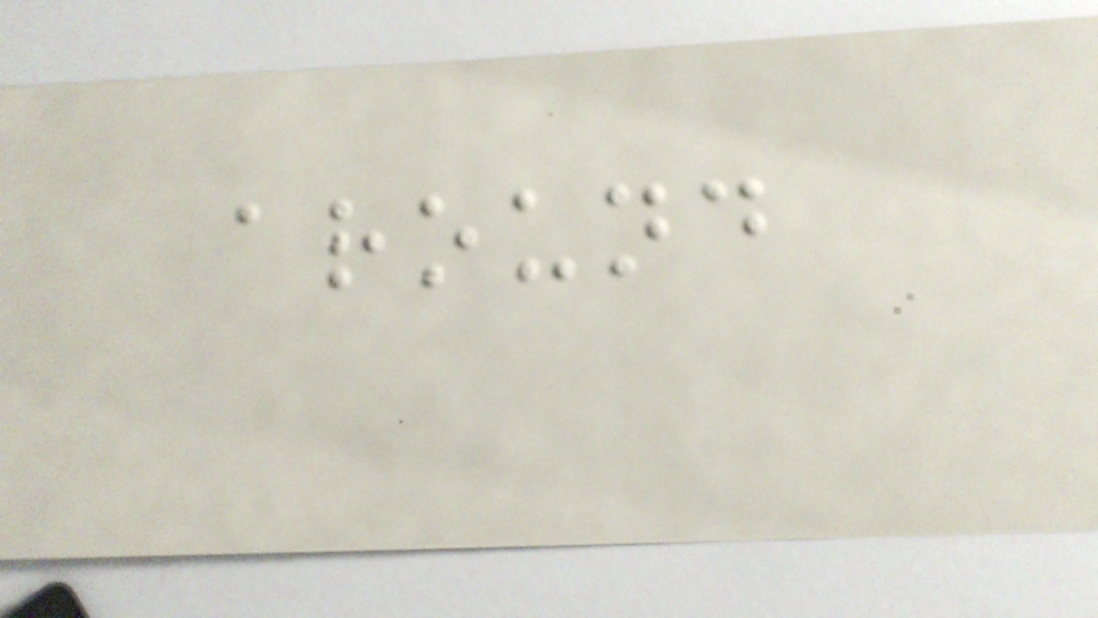around
